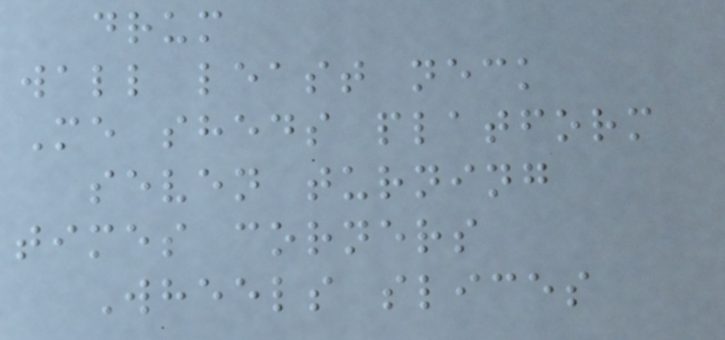drum
wall least neck
Me sheds platform
seven turning
times corners
Wheels slices
